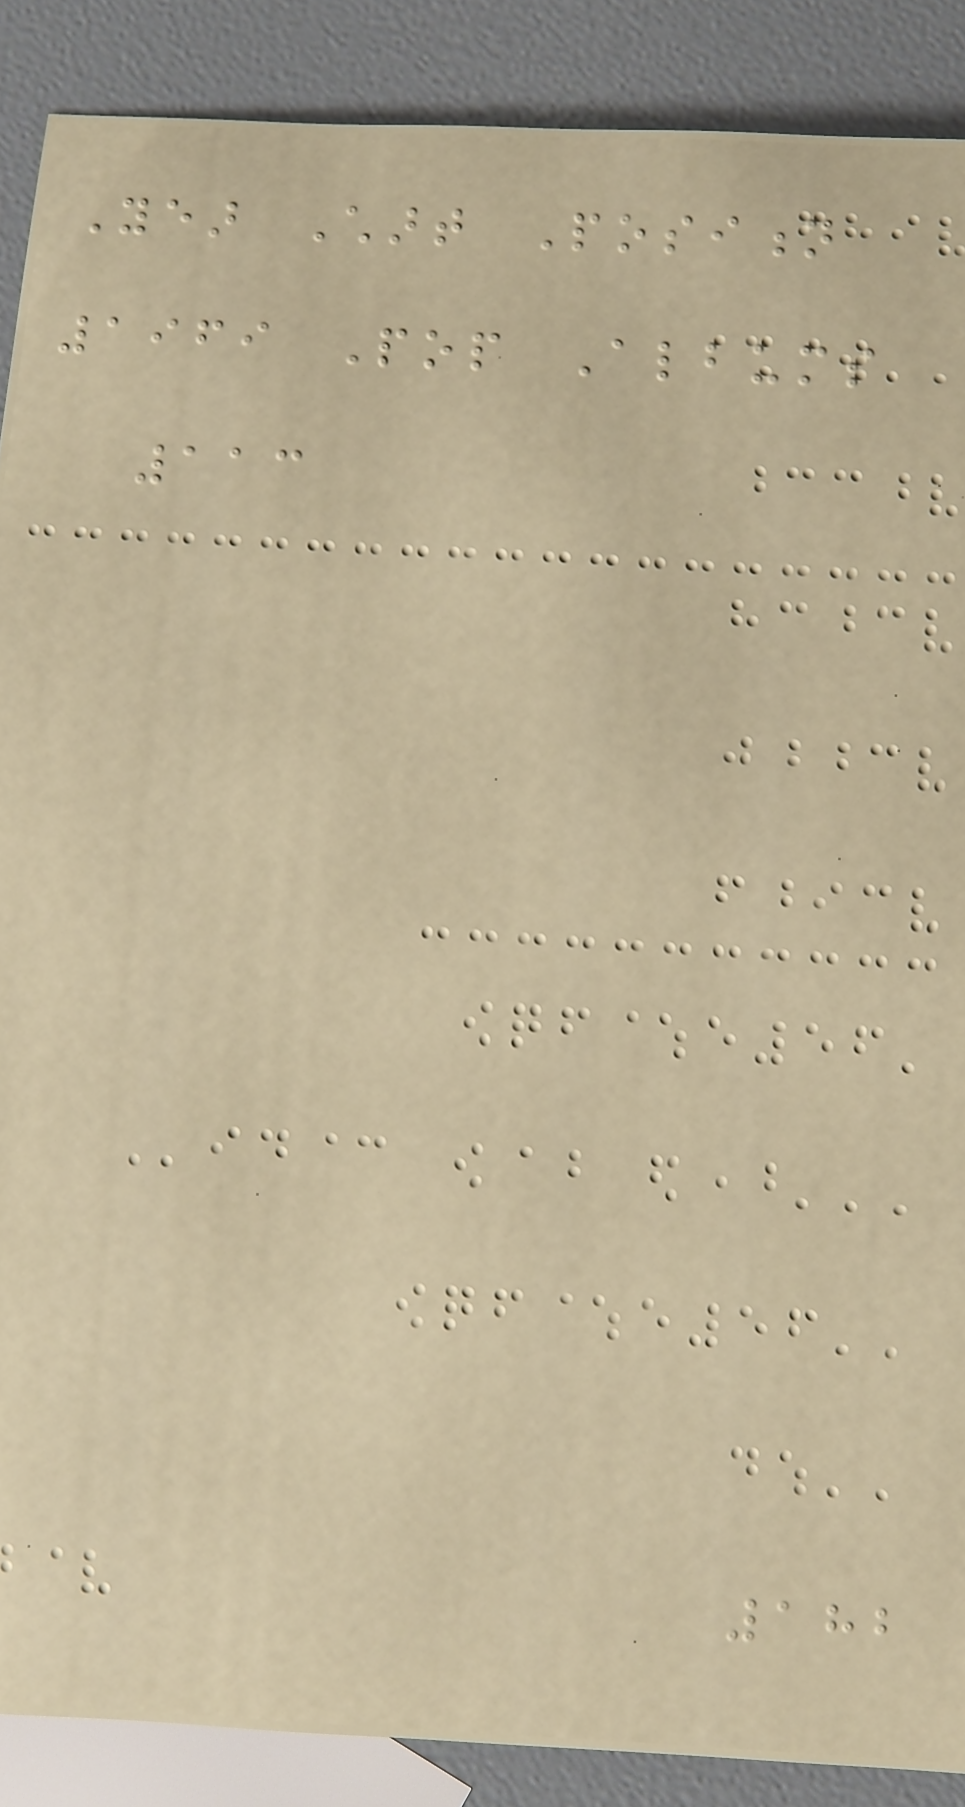Year Chart Position
1969 Pop Albums
113
182
